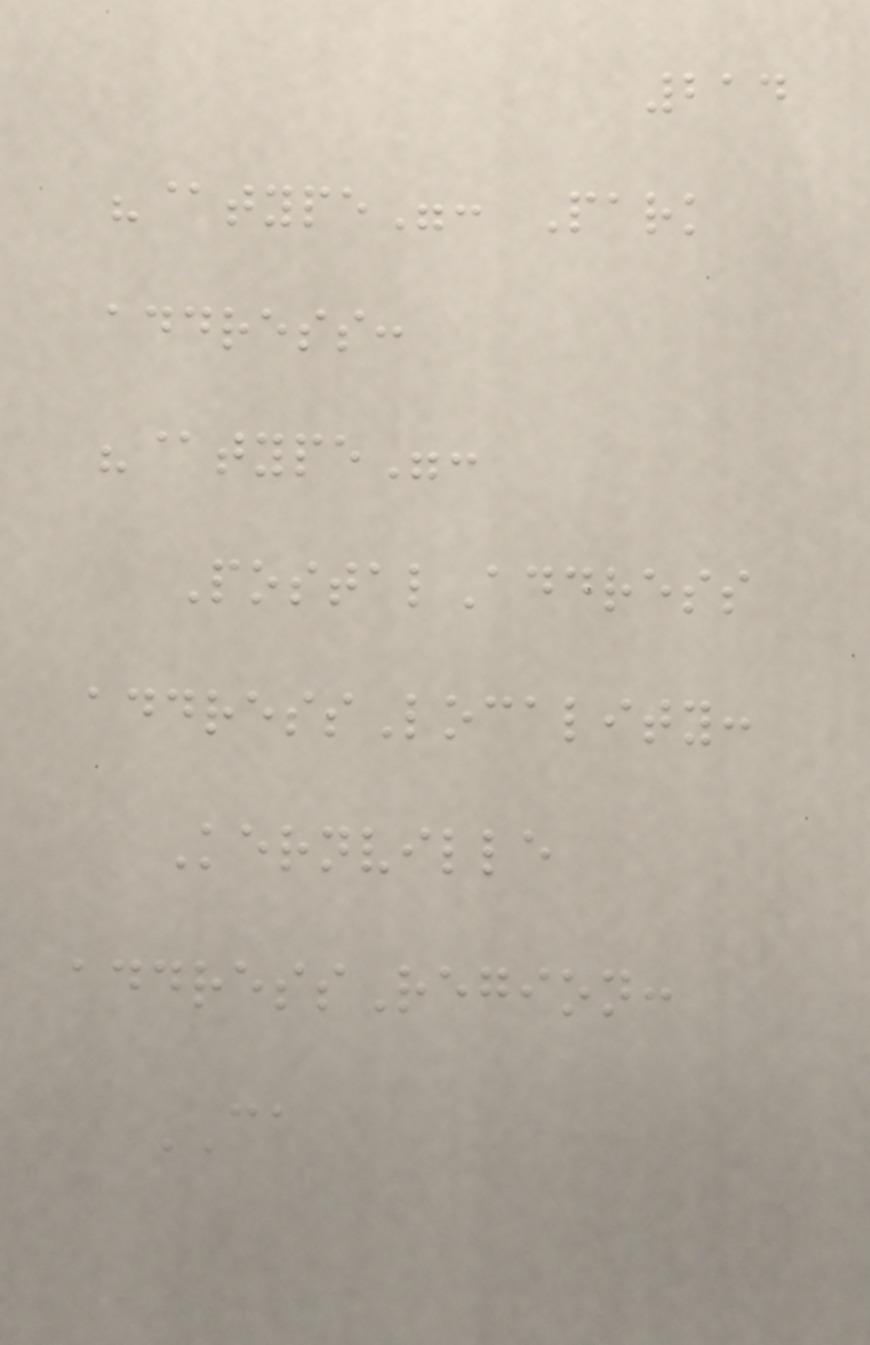214
"@type": Park
address:
"@type":
PostalAddress
addressLocality:
Kernville
addressRegion:
CA
